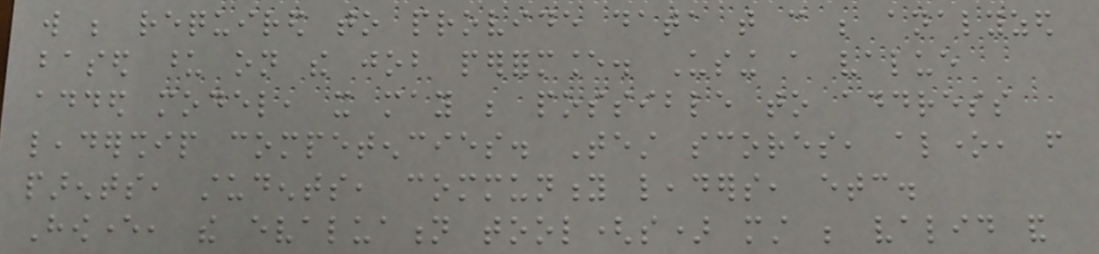will be required to provide data that can be analyzed
based upon on the job performance. Using a value
added model, it may be possible to address
leadership competencies. Test scores, alone, from
parents, students, community leaders, etc.
However, the evaluation tool(s) must be valid and
